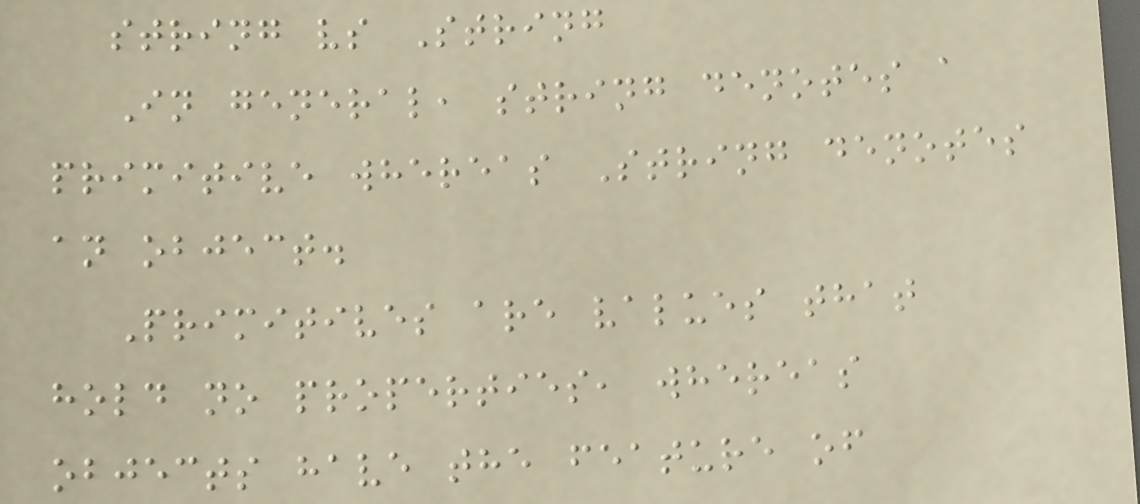string vs String
In general, string denotes a
primitive whereas String denotes
an object.
Primitives are values that
hold no properties, whereas
objects have the feature of
